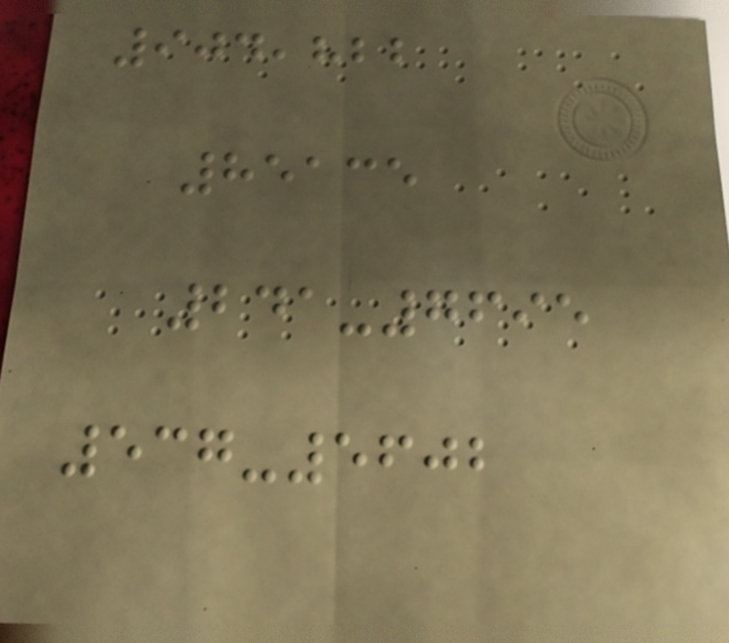904,822
85135
241-7695
537-5602
